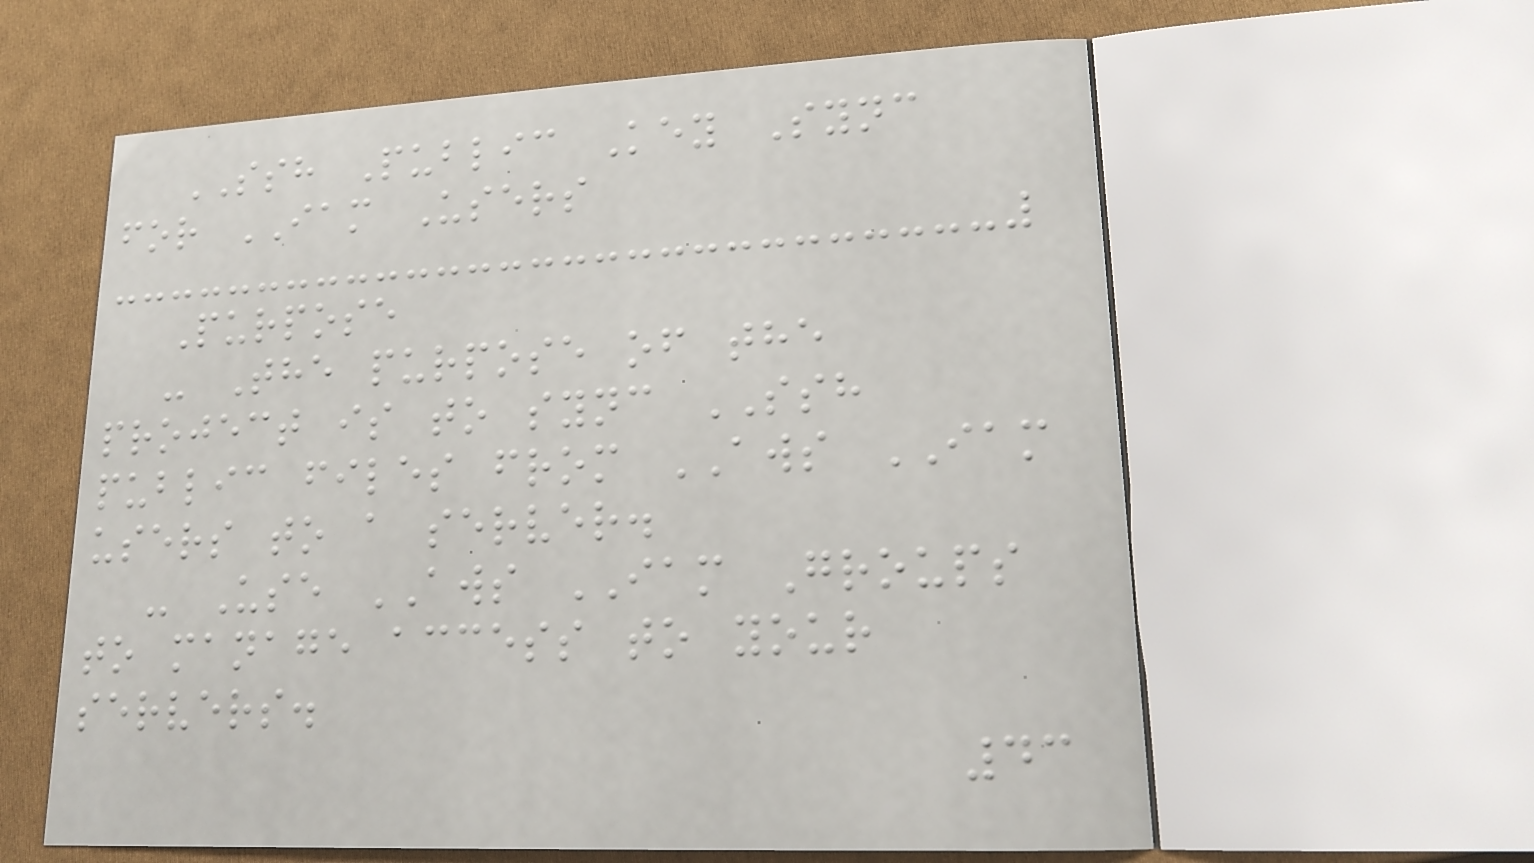SSH Public Key Sync
for IAM Users
Purpose
- The purpose of the
project is to sync SSH
public files from AWS IAM
users to a server.
- Use AWS IAM Groups
to manage access to your
servers.
43
